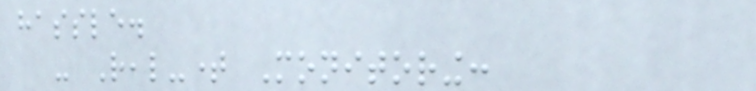hassle.
- Real-time Monitoring:
